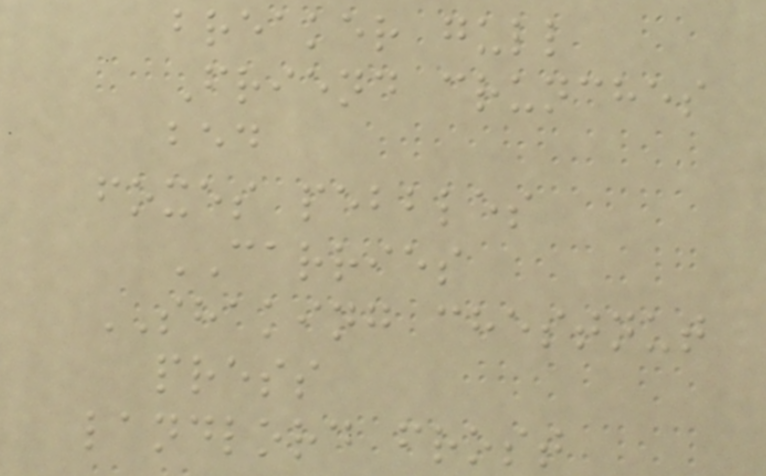breaker gull
Friend crunches
bed
foxes pebbles
CARRIES
SHAKING chestnut
press
landlord frost
